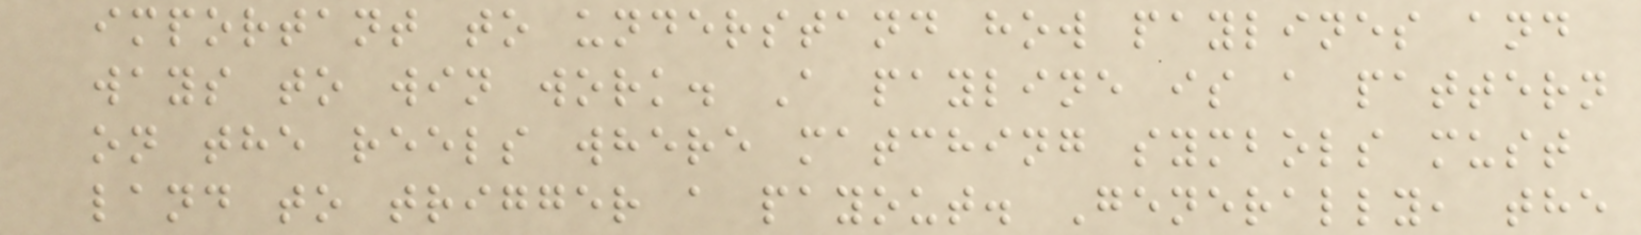important to understand how paylines and
ways to win work. A payline is a pattern
on the reels where matching symbols must
land to trigger a payout. Generally, the
